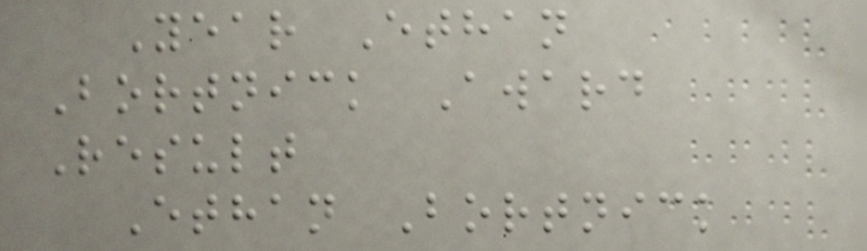Year Ethan
Bortnick Award
Result
Ethan Bortnick
